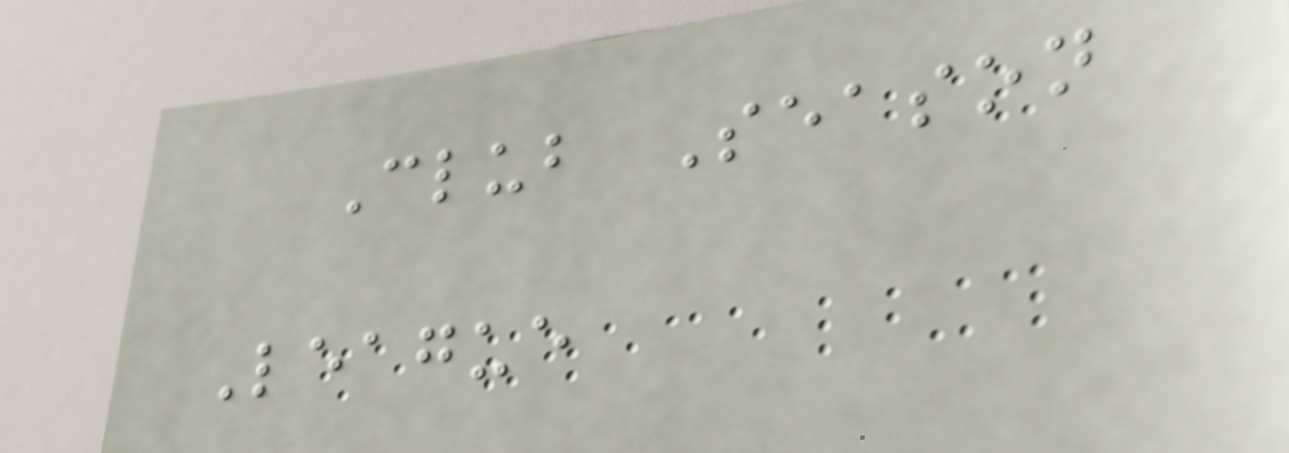Club Season
League
